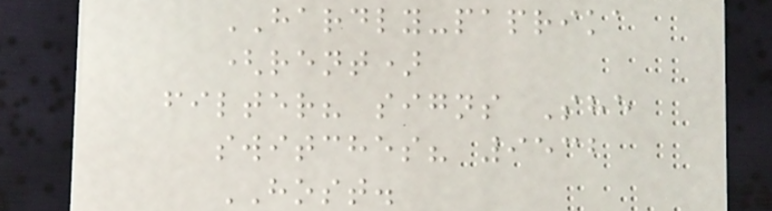HARDLY-paprika
(rent)
filter? signs She
switches? 9532
HOST.
